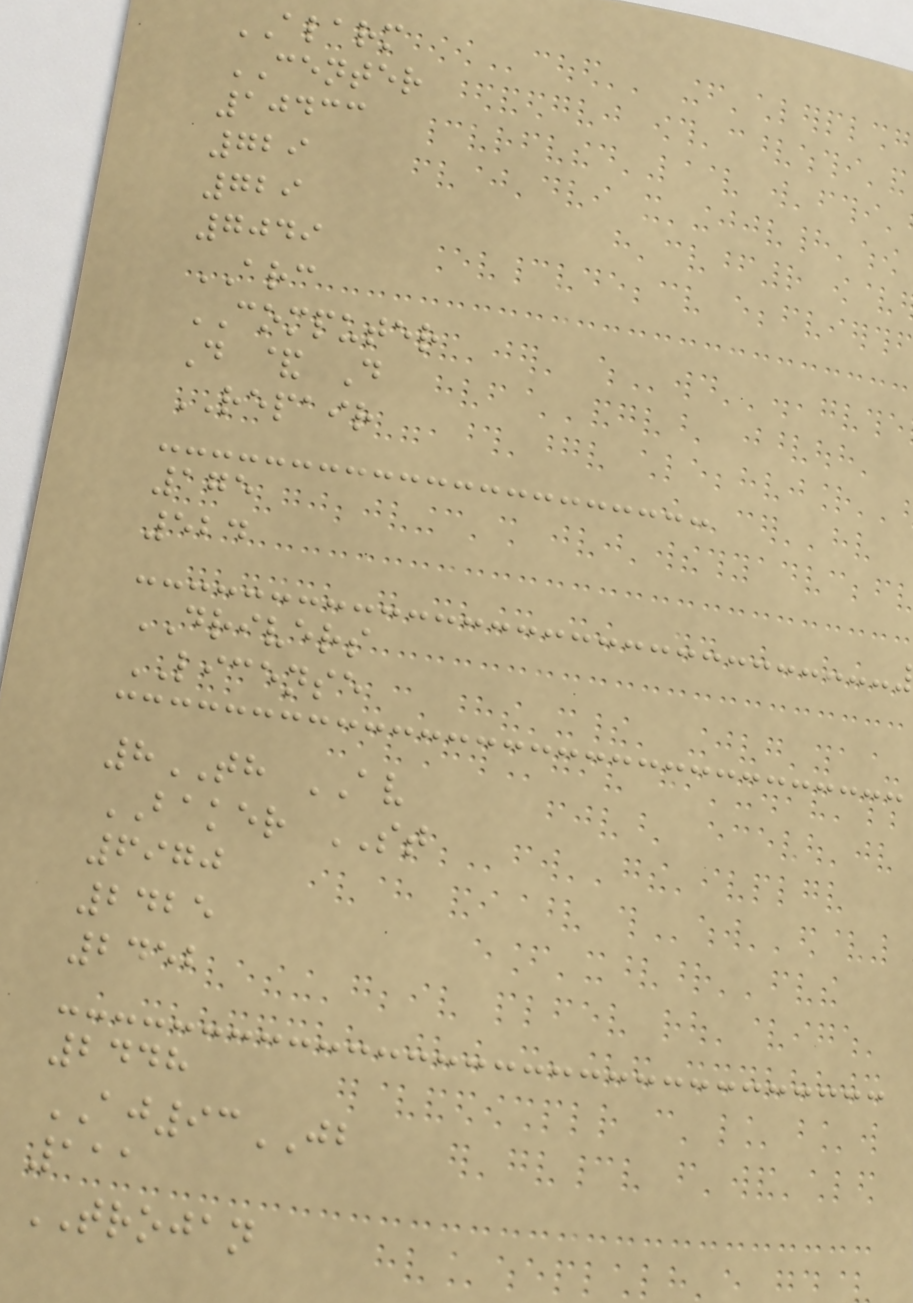ALARM
CENTER
10433
729
729
7049
ARC
COMPUTER
D & D
REPAIR
175
524
DRIVERS
LICENSE
8TH AV
BAKER ST
6970
2425
2452
2448
AJ93JB
111
TROJAN
